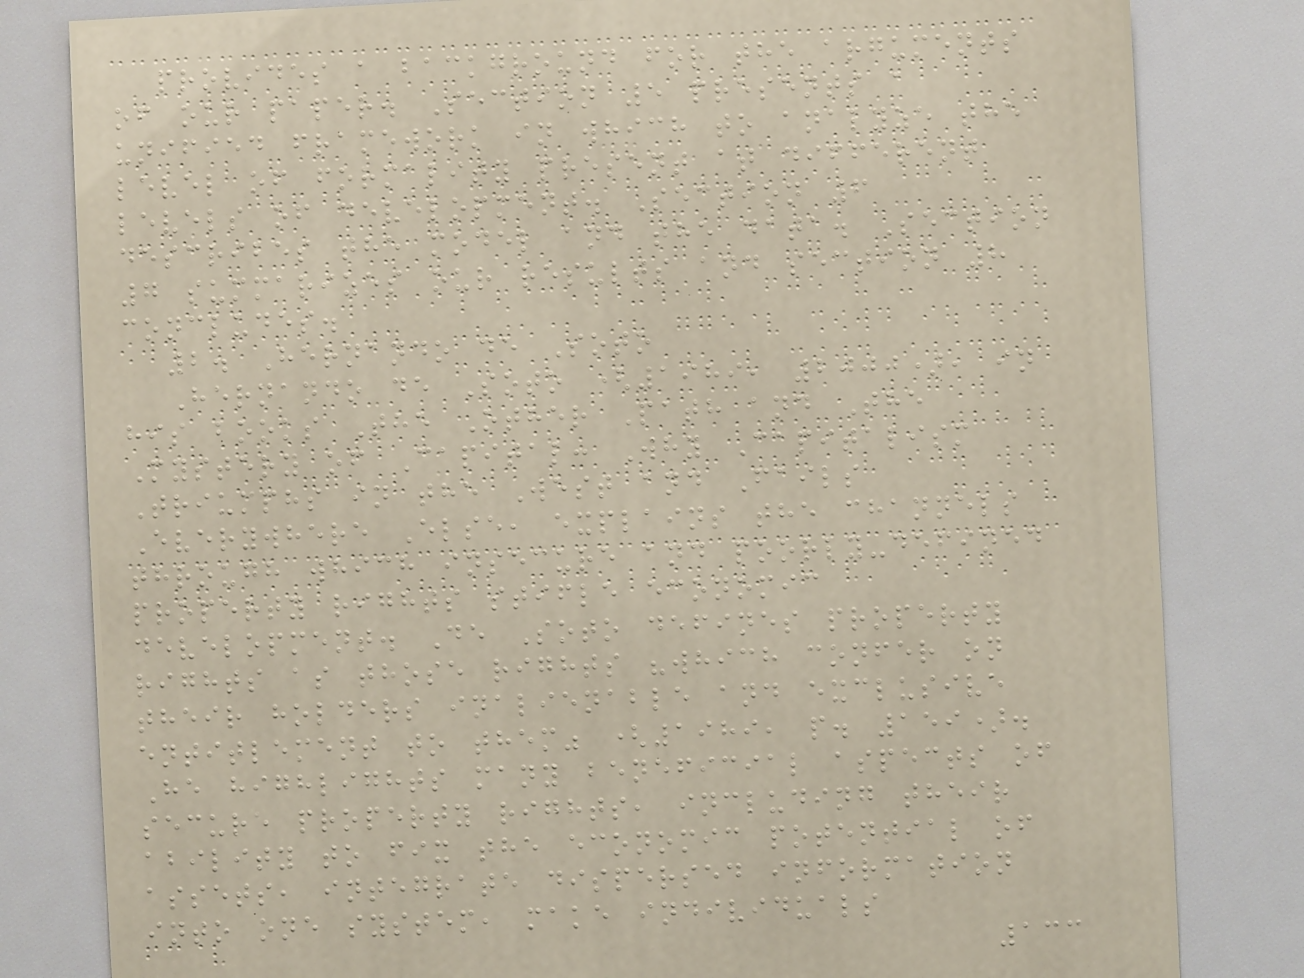provides a background for the arguments
of our paper. Section 5 presents a
unified framework in which to analyze the
level of formality present at different
levels of development. Section 6
describes the model and the data. Section
7 summarizes our results and section 8
concludes.
2. Hernando de Soto
Hernando de Soto (1989, 2000), in
his books The Other Path and The
Mystery of Capital: Why Capitalism
Triumphs in the West and Fails
Everywhere Else, explains the channels
through which insecure and poorly-defined
property rights stifle economic
development. De Soto defines property
rights as those rights "which confer on
their holders inalienable and exclusive
entitlement to them" (1989, p. 159).
He highlights many beneficial aspects of
secure property rights, including their
ability to fix the economic potential of
assets, integrate dispersed information
into one system, make individuals
133
